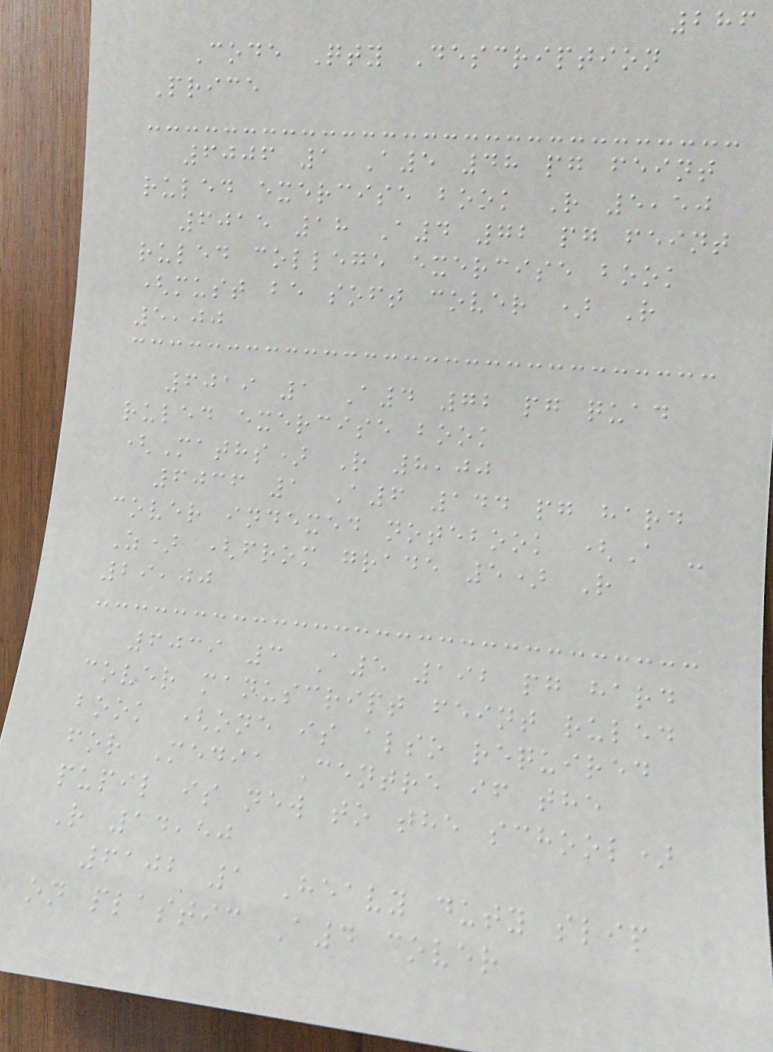286
Code Qty Description
Price
6006 1 A5 48 pg feint
ruled exercise book R 5,50
6015 18 A4 72 pg feint
ruled college exercise book
(must be soft cover ) R
5,00
6019 1 A4 72 pg quad
ruled exercise book
(Maths) R 8,00
6036 1 A6 144 pg hard
cover indexed notebook (A -
Z) (from grade 5) R
29,00
6039 3 A5 192 pg hard
cover manuscript feint ruled
book (one is also required
for Media Centre if the
pupil is new to the school)
R 14,50
6102 1 Heavy duty slip
on plastic A4 cover
